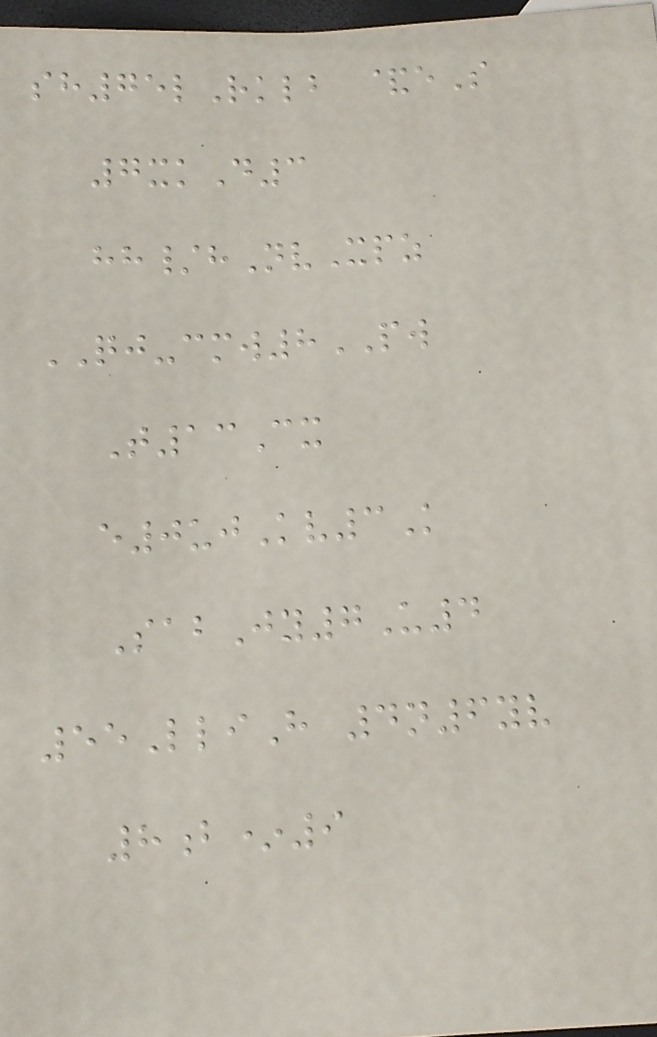sh75lRklb &eS
7xkD3
hh/hNvXpz
QJ-cmw8PW
T13Cx
e0ujKv3K
SabJy7U4
55LliH 4n6yv
8b*9
